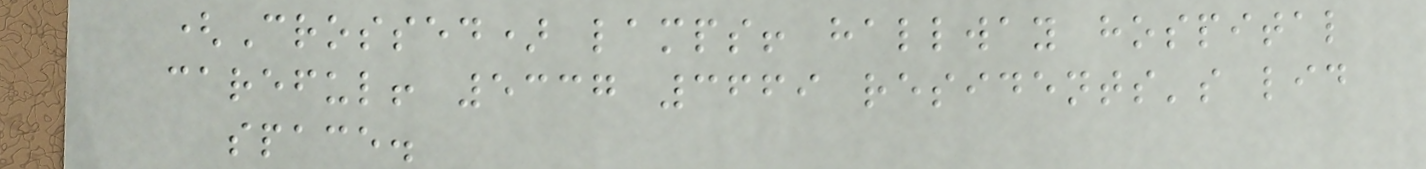(Crossed) lamps! hallway hospital
careful! 5337 3669 residents's lid
space.
